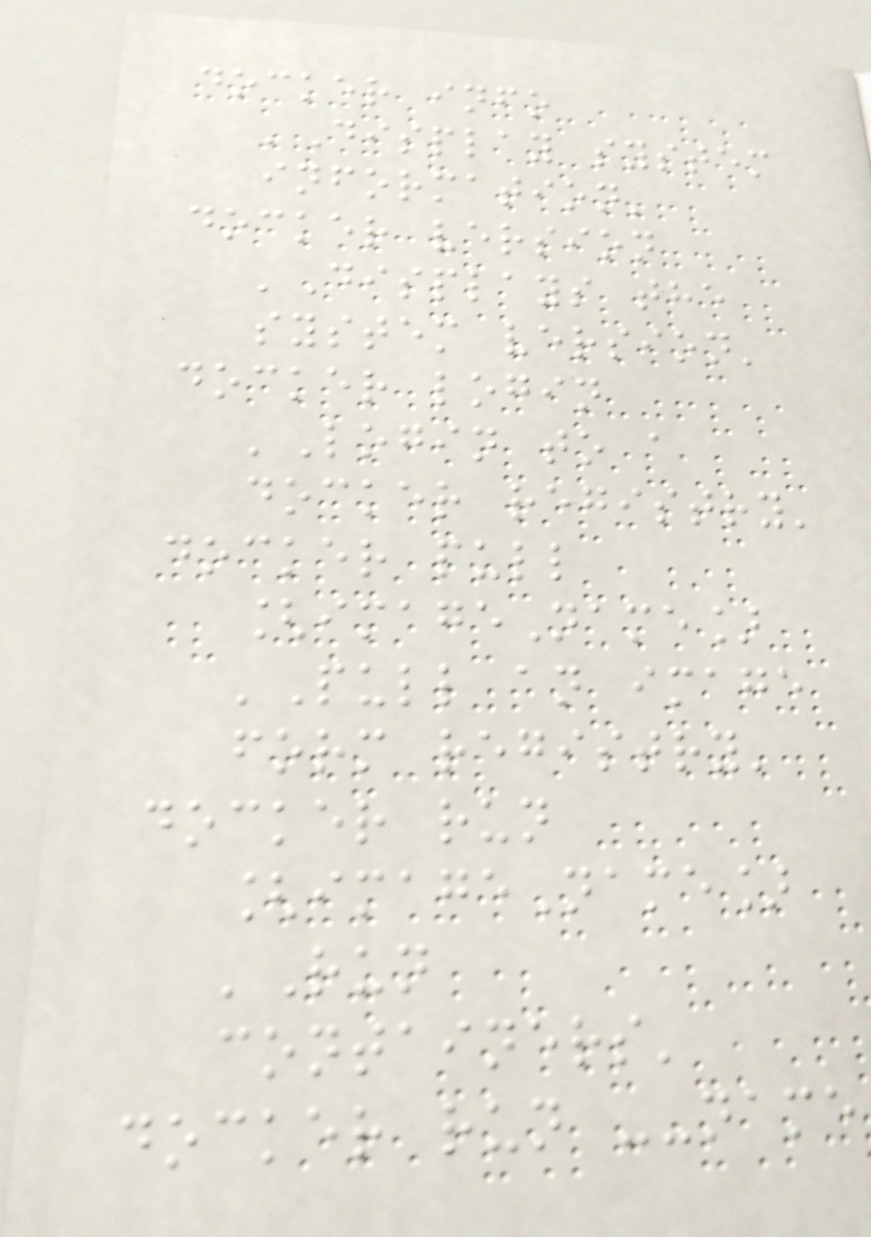docker info
'Display system
information'
docker version
'Displays the
system version'
docker login
'Login to a
docker registry'
docker pull
[imageName]
'Pull an image
form registry'
docker run
[imageName]
'Run
containers'
docker run --name
